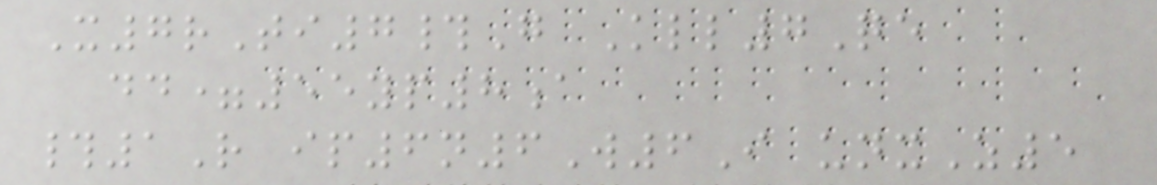X7rTi7#G Kll7Qe
dd=55yp8a
#1R ip6n6W6I unxZ5
